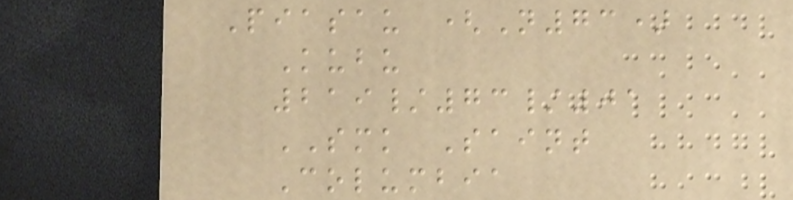Piasau (N73)
Kubu
219/73/01
SMK Saint
Columbia
